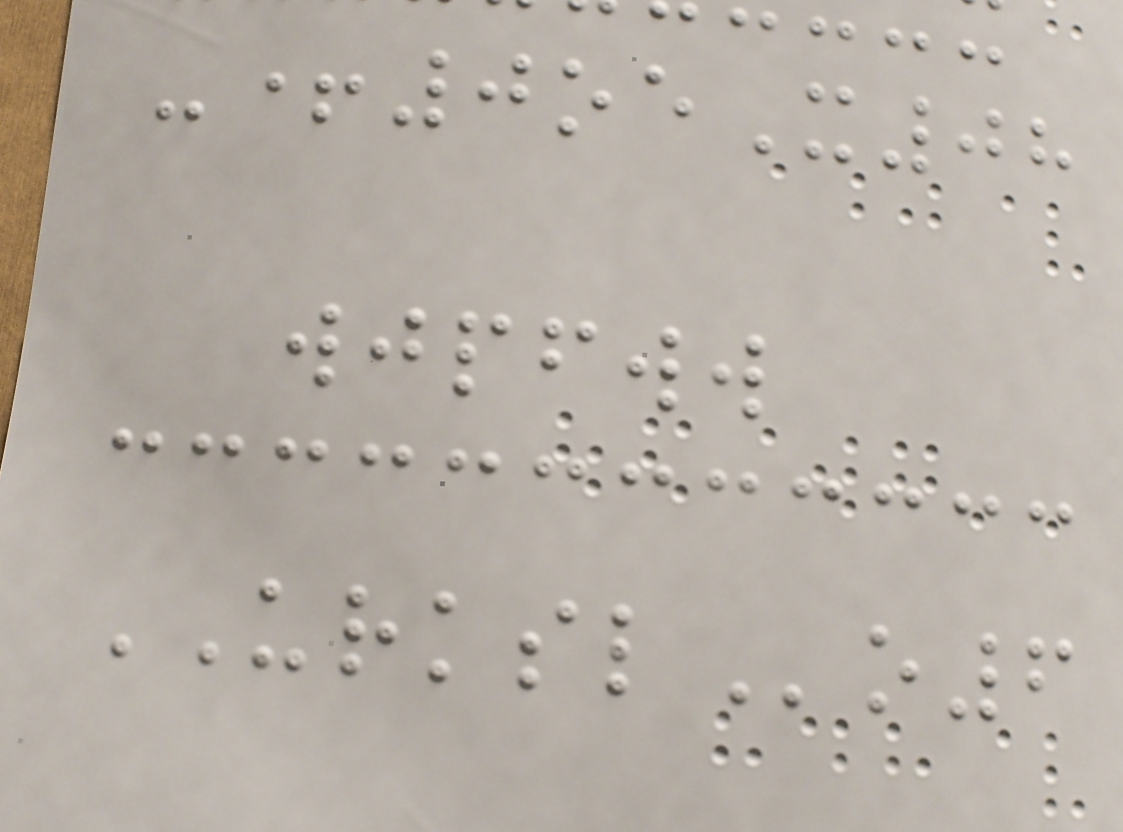-+0oeX08
wjpfww
URKSLo6
